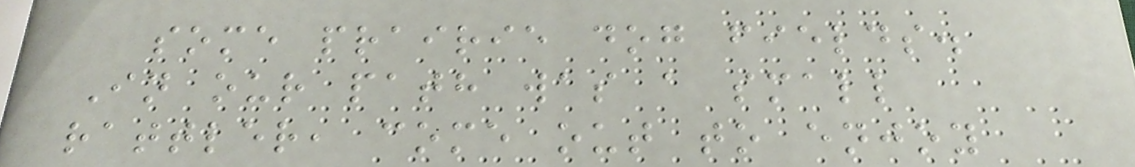some prairie dog fields.
In our path was a small
rattler, come out to enjoy
